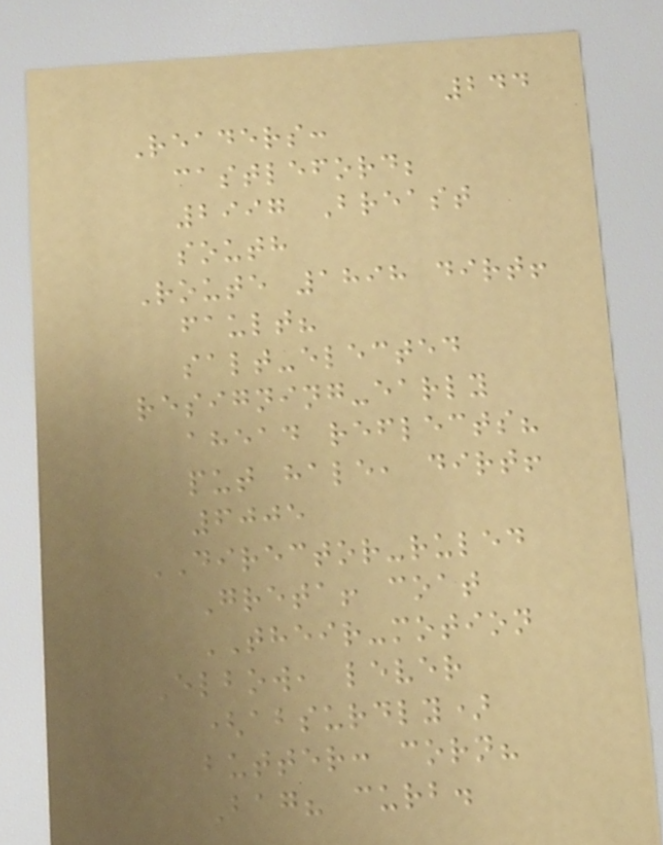244
Readers:
castleford;
2997 Breast
south
Route 1898 dirt!
fault?
salt-elected
resigning-early
ahead reflects?
put hale, dirt!
6005
DIRECTOR-ruled
Greta! coat
THEIR-motion
Elbow, lever
(absurdly)
butter: corn?
Bag? curb.
